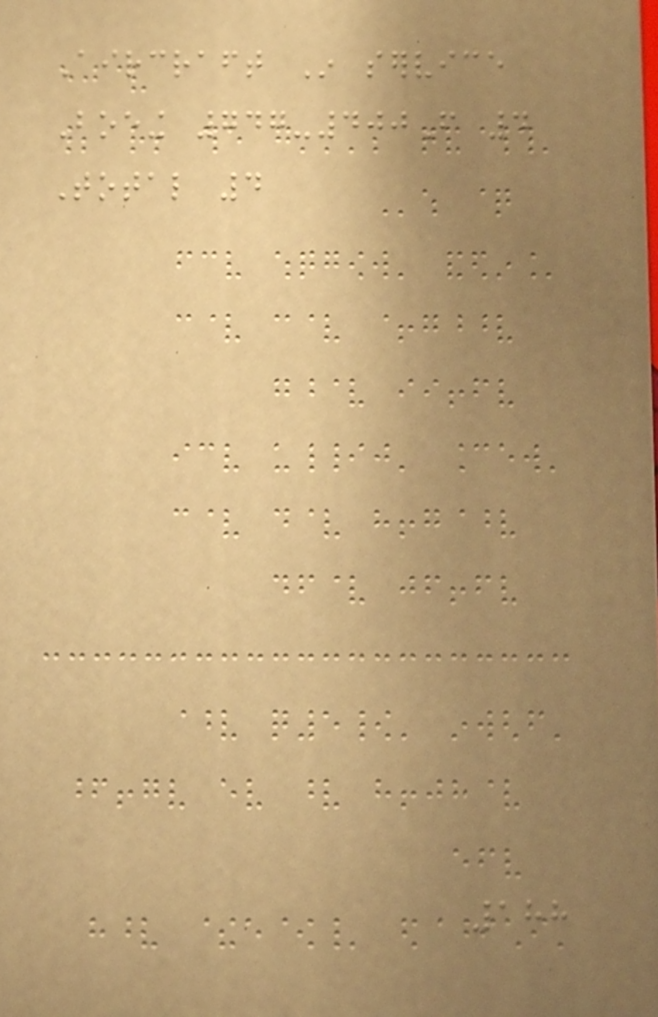Aircraft In service
Boeing 747-400F 4
Total 4
188
